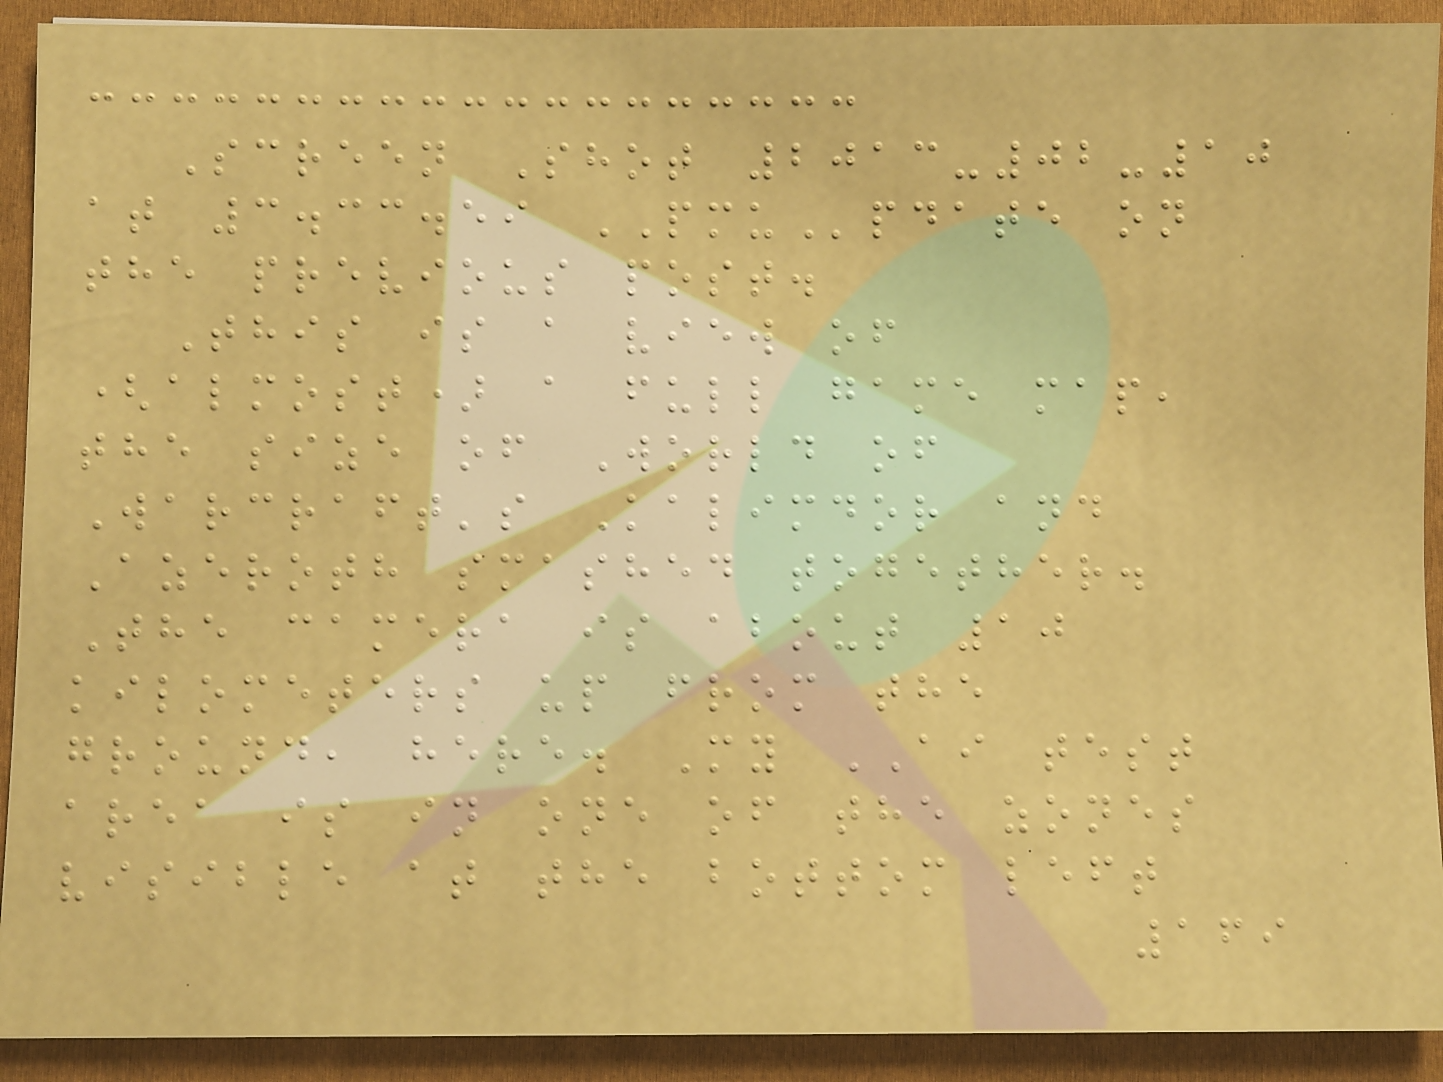Screen Shot 2013-02-10
at 3.33.59 PMUpdate on
the previous post.
This is a view of
(almost) a full game map,
the size of World of
Warcraft's Kalimdor and
Azeroth smashed together.
The camera is about 10
kilometers up from the
ground, here. My AI test
area is in one of the zones
visible at the bottom left
169
